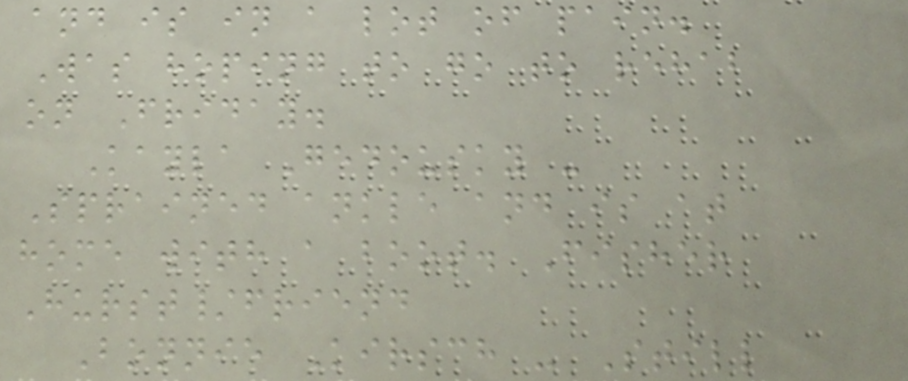and is in a lot of pain.
Was hoping to go to rehab
on Friday.
Kayla Gedousky -
Sprained ankle and is at
home with a boot. Fisher
Hurst/friend
Bonnie Kirsch - Still
